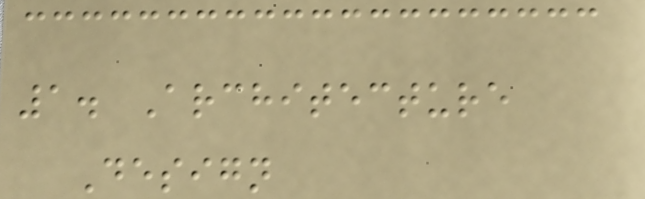1. Architecture
Design
